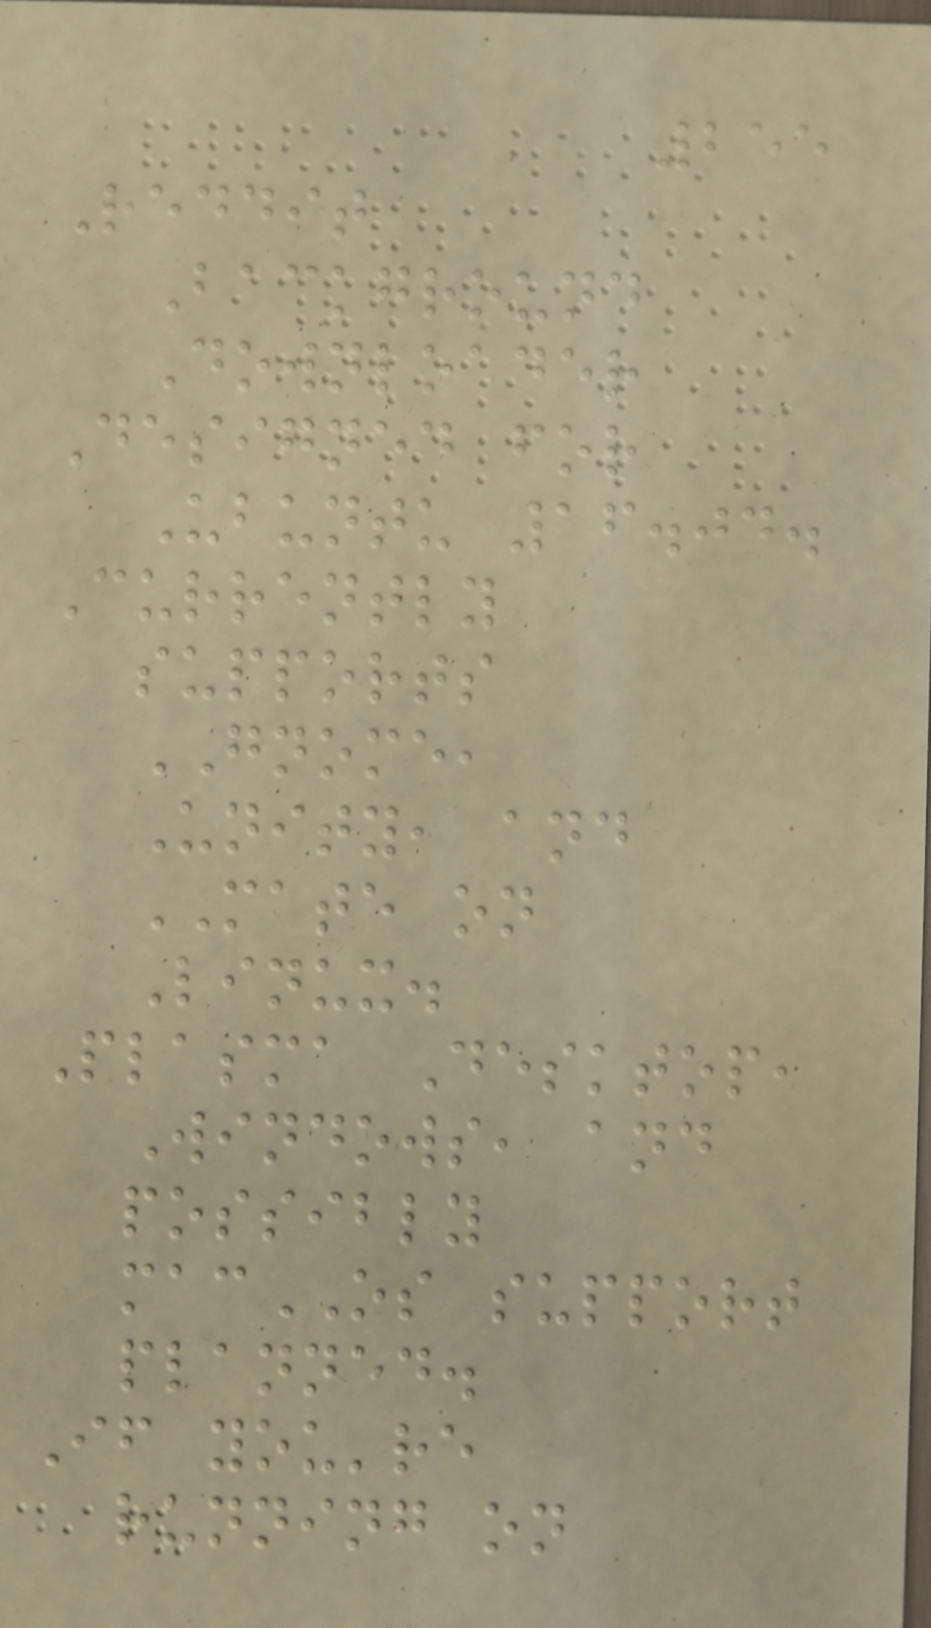255
Reddit
Background
Downloader
Designed for
Ubuntu 16.04.
Currently
supports
GNOME,
Unity, and
MATE on
Linux.
Plasma Desktop,
Windows, and
possibly
macOS support
planned.
If you're
running on
